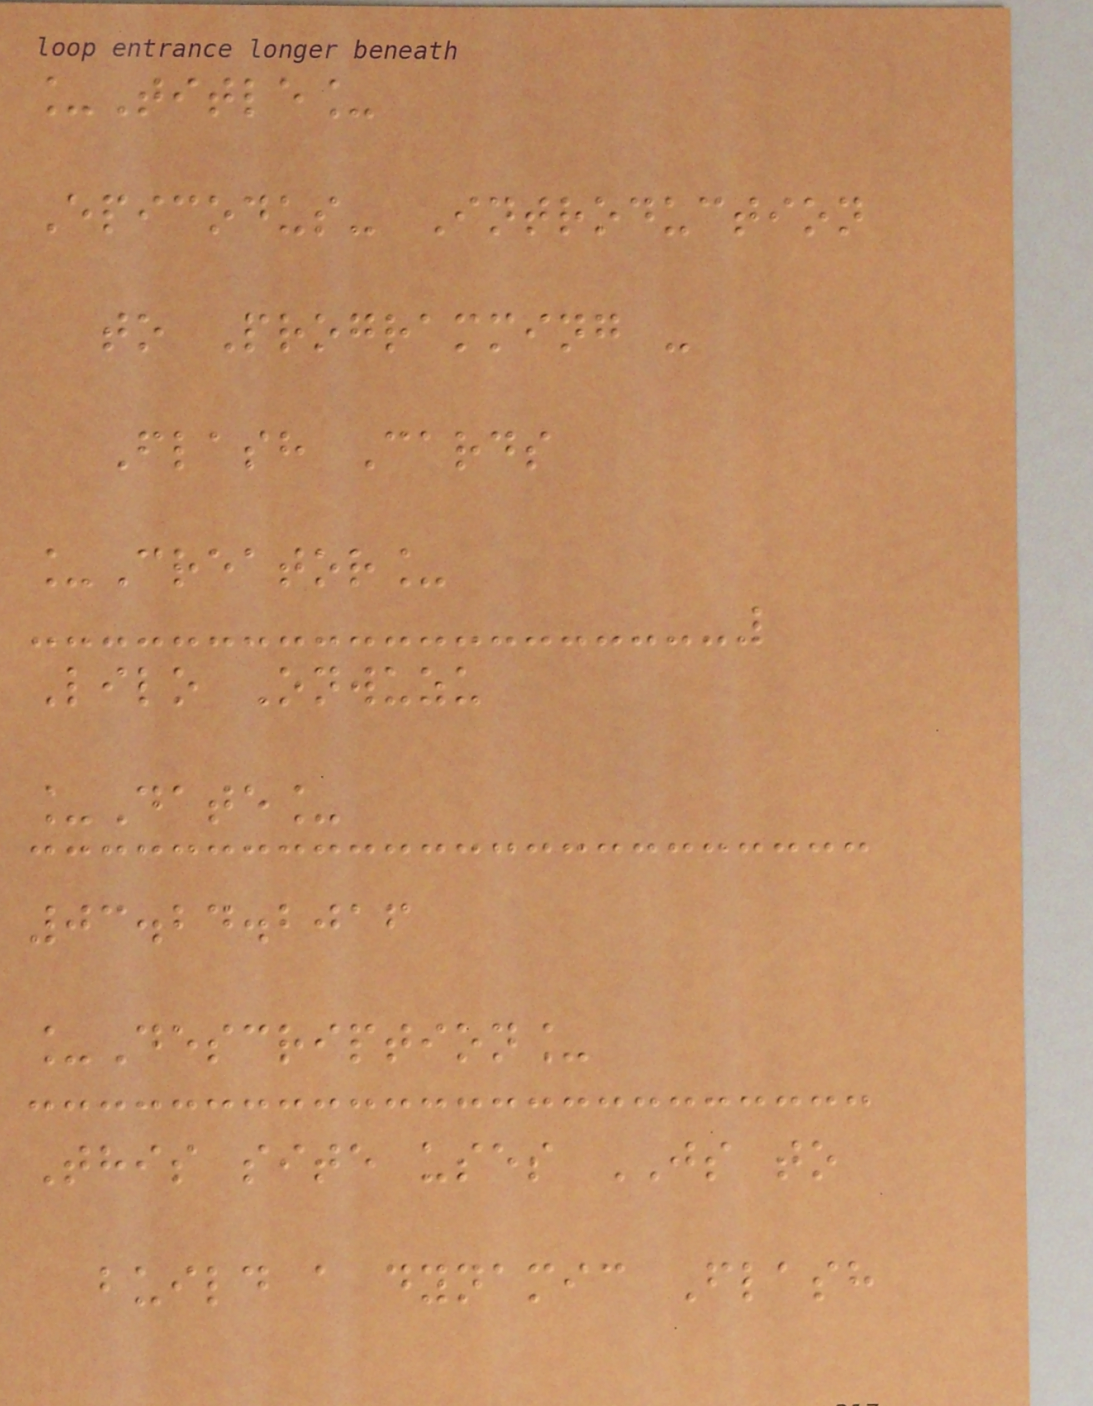_Title_
Epicodus- Introduction
to Programming -
Flash Cards
_Creator_
Lilo Onwuzu
_Date_
03.24.2016
_Description_
This site uses JS to
build a dynamic Flash
